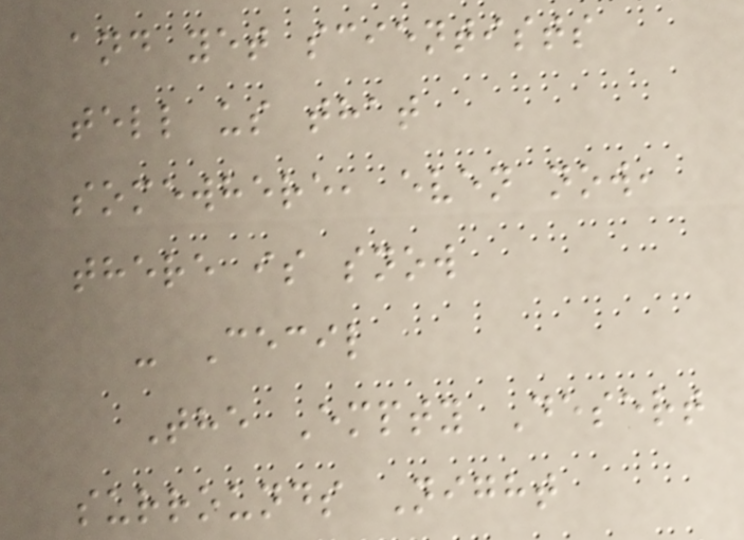and yet scientists
tell us that
somewhere, even now,
there is snow
- Cecil
The Empty Desert
surrounds Night
